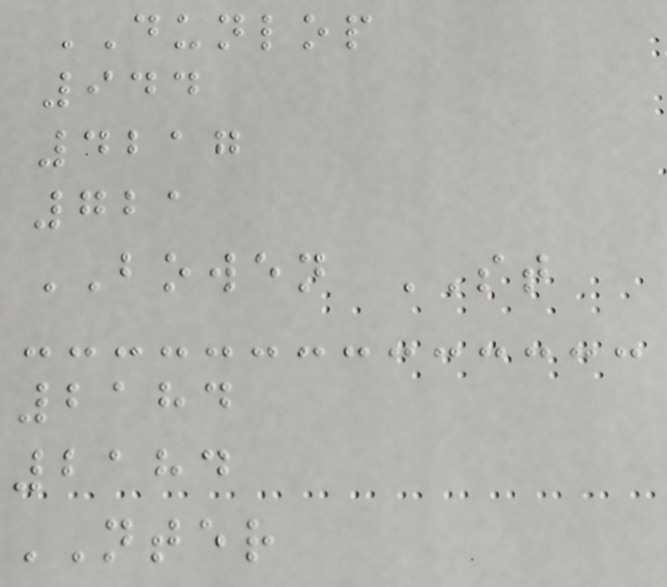DUNLOP
944
4217
721
BOWEN ST
2184
2184
NTER
